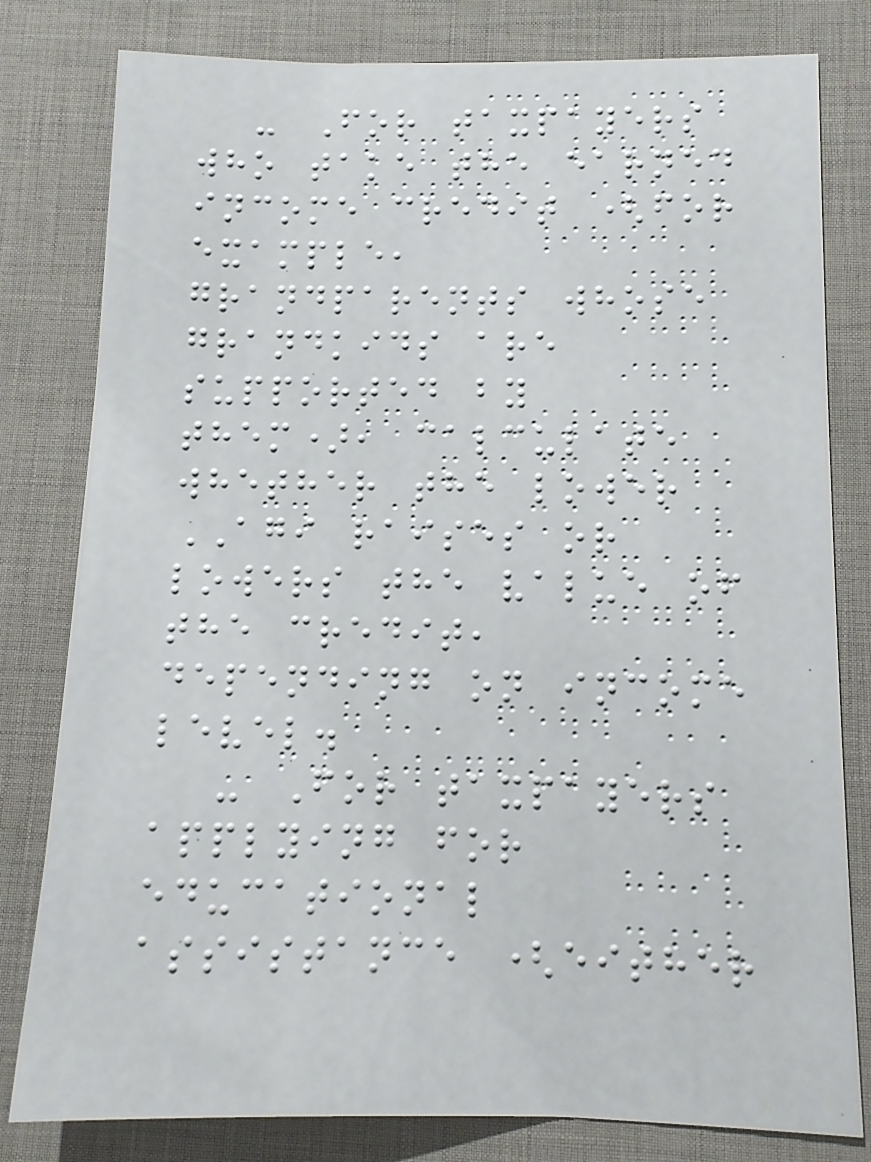- For taxpayers
who take the earned
income credit (for
example,
grandparents whose
grandkids are
supported by
them), calculate
whether the lower
AGI raises or
lowers the value of
the credit,
depending on income
level.
- For taxpayers
applying for
educational
assistance (either
